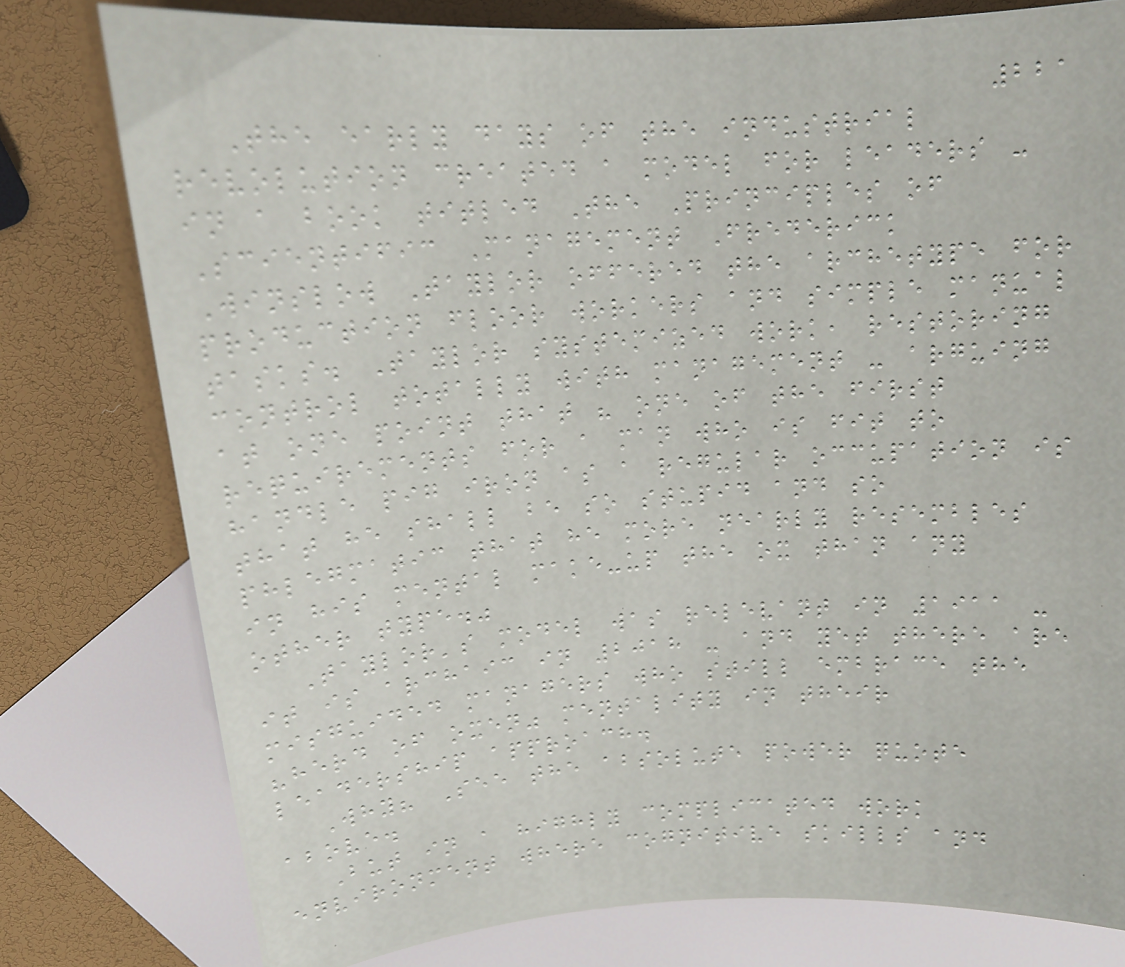221
The early days of the industrial
revolution created a model for leaders -
in a book titled The Principles of
Scientific Management Frederick
Winslow Taylor offered the archetype for
production floor workers and simple manual
tasks. Taylor systemized work, restoring
control totally with management - arguing
at one point that " one of the first
requirements for a man who is fit to
handle pig iron as a regular occupation is
that he shall be so stupid and so
phlegmatic that he more nearly resembles
in his mental make-up the ox than any
other type."
Taylor's model was relevant in 1911 -
it is archaic in 2018 - and yet there are
misguided managers who still embrace the
"herd of oxen" mentality in their
leadership approach.
Why? See the absolute power quote
above.
But in a highly complicated work
environment where cognitive skills and
